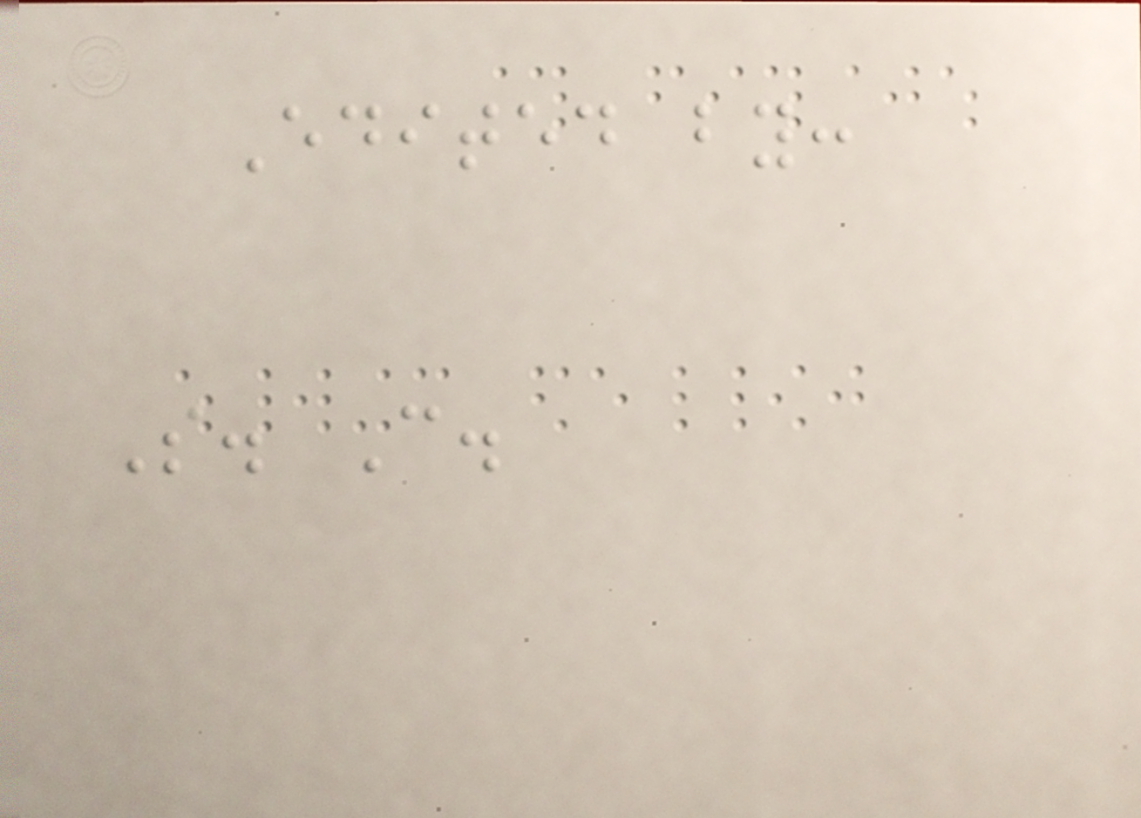Edited by:
S. C.
